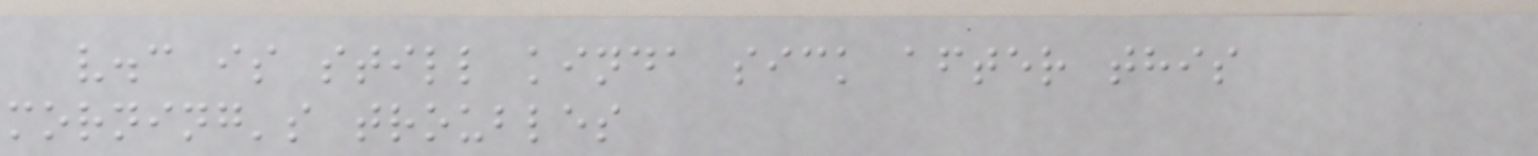v.c is still kinda sick after this
morning's troubles
